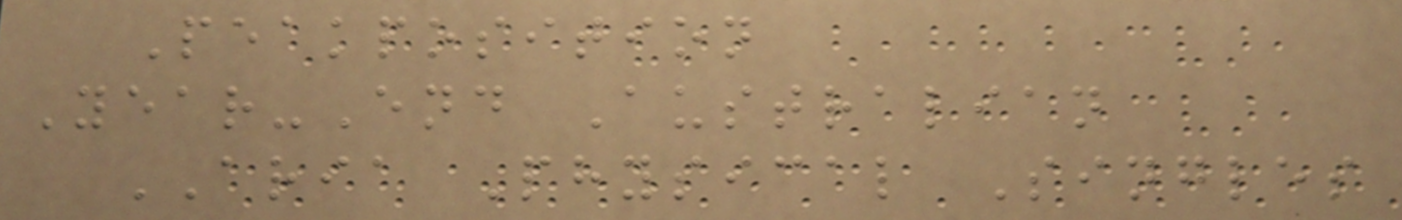Peakposition
Year-End Australian
ARIA Physical Singles
